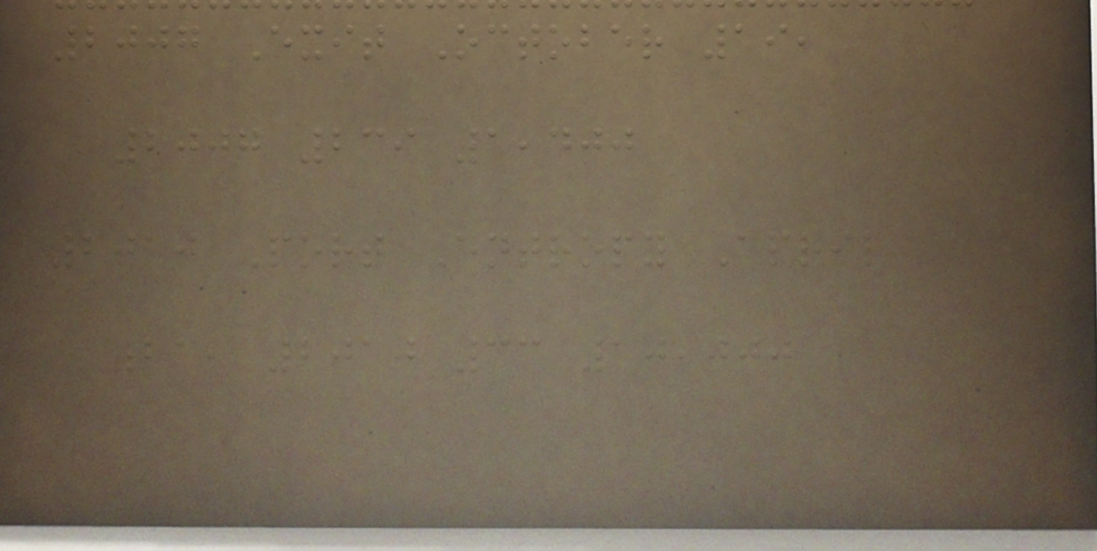2007 Exit October 19,
2007 239 1,400
2010 Port Entropy April
21, 2010 33 10,000
